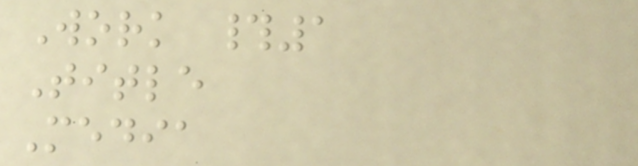Work #1
Title
Media
